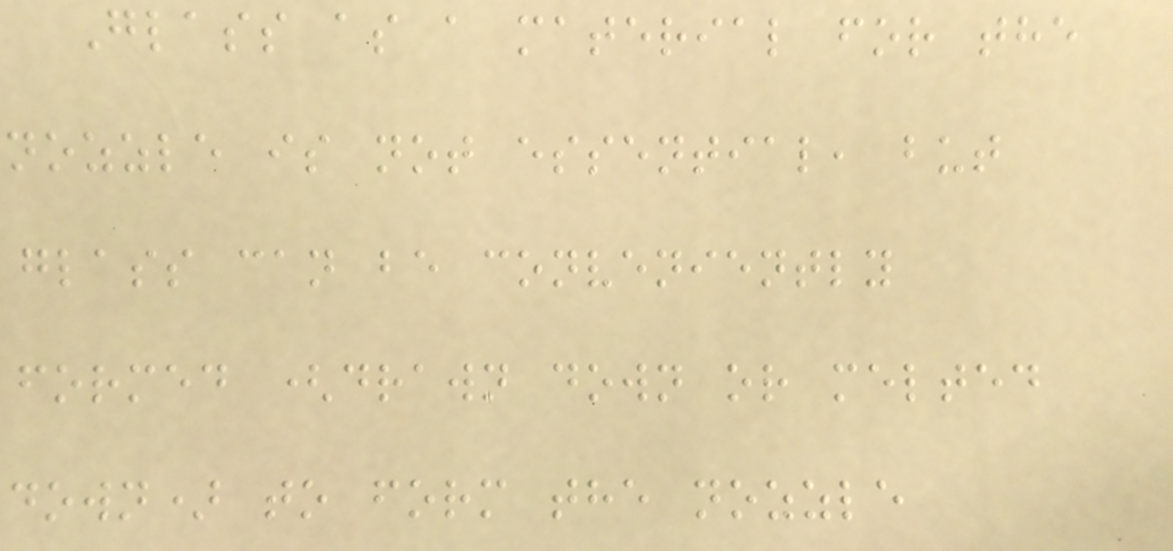Glass as a material for the
nozzle is not essential, but
glass can be conveniently
formed (drawn down or melted
down) to form the nozzle
